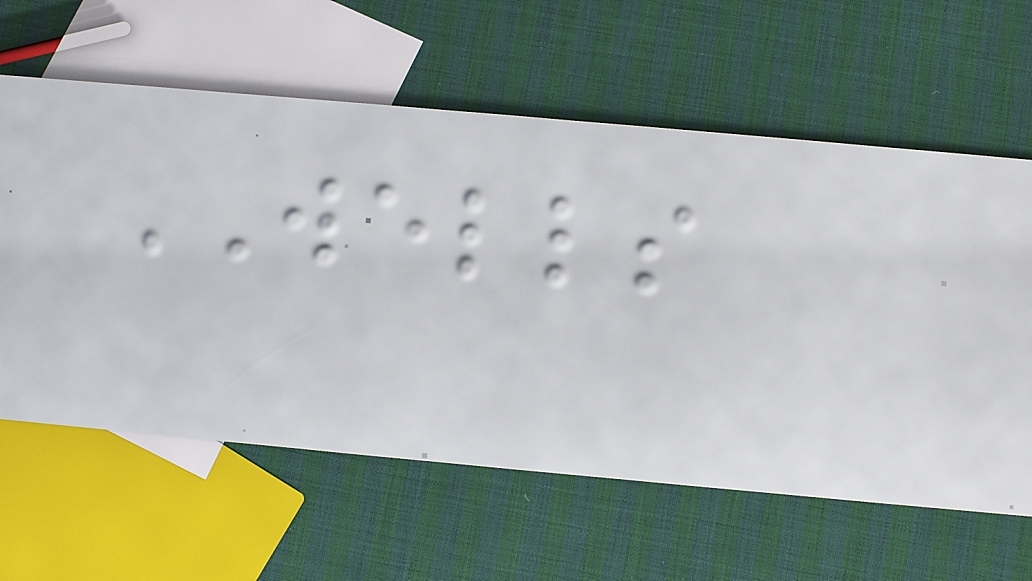WELLS
